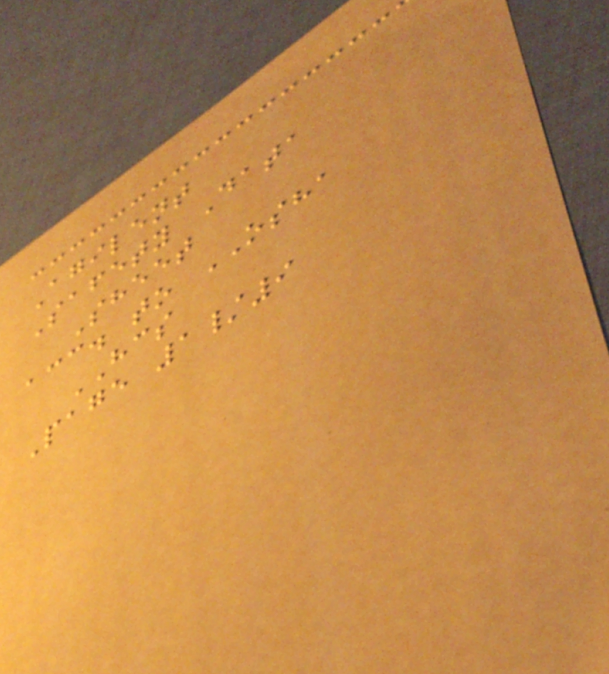Agilent
Safety Data
Sheet
acc. to OSHA
HCS
Page 1/9
